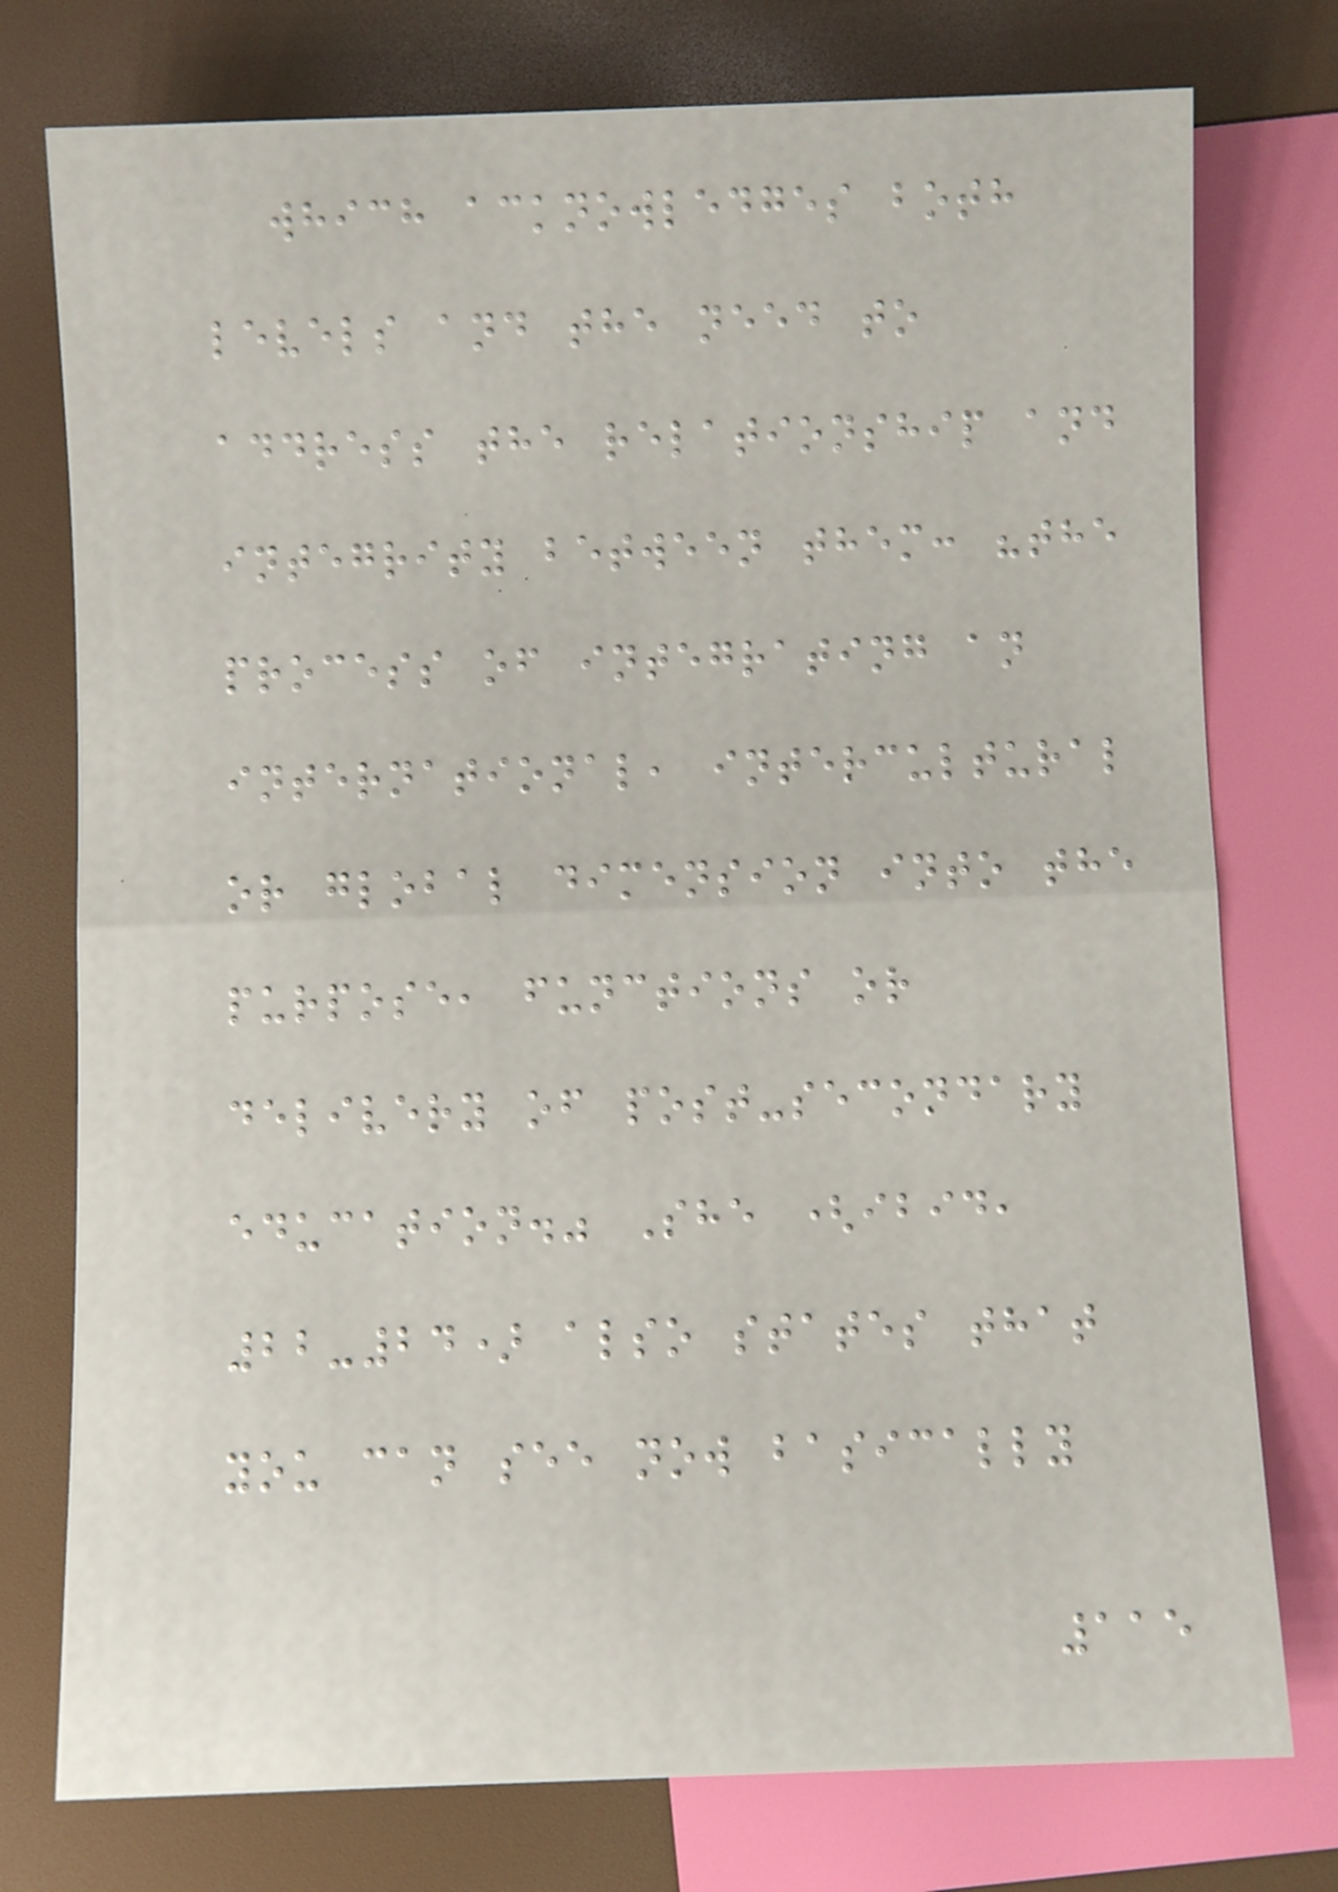which acknowledges both
levels and the need to
address the relationship and
integrity between them: "the
process of integrating an
international, intercultural
or global dimension into the
purpose, functions or
delivery of post-secondary
education." She (ibid,
22-24) also states that
you can see now basically
115
